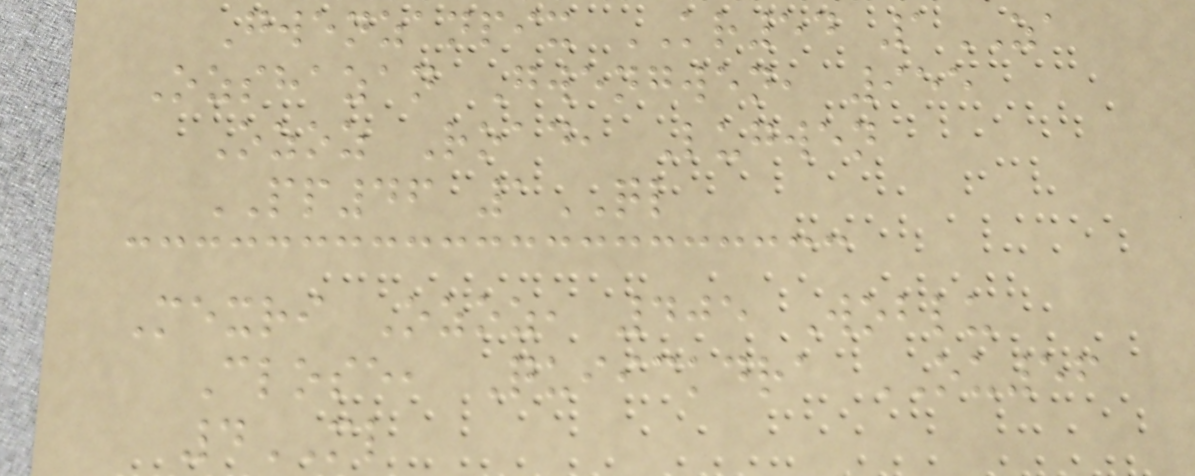Gwenzanpix KR54 1ZA
Ozshazan Gwengwen, 955
Ozoz Road, Lugwen
PP46 1QL
Mexri Ozoz, 405 Woblu
Close, Quiickdra OU56
4ML
